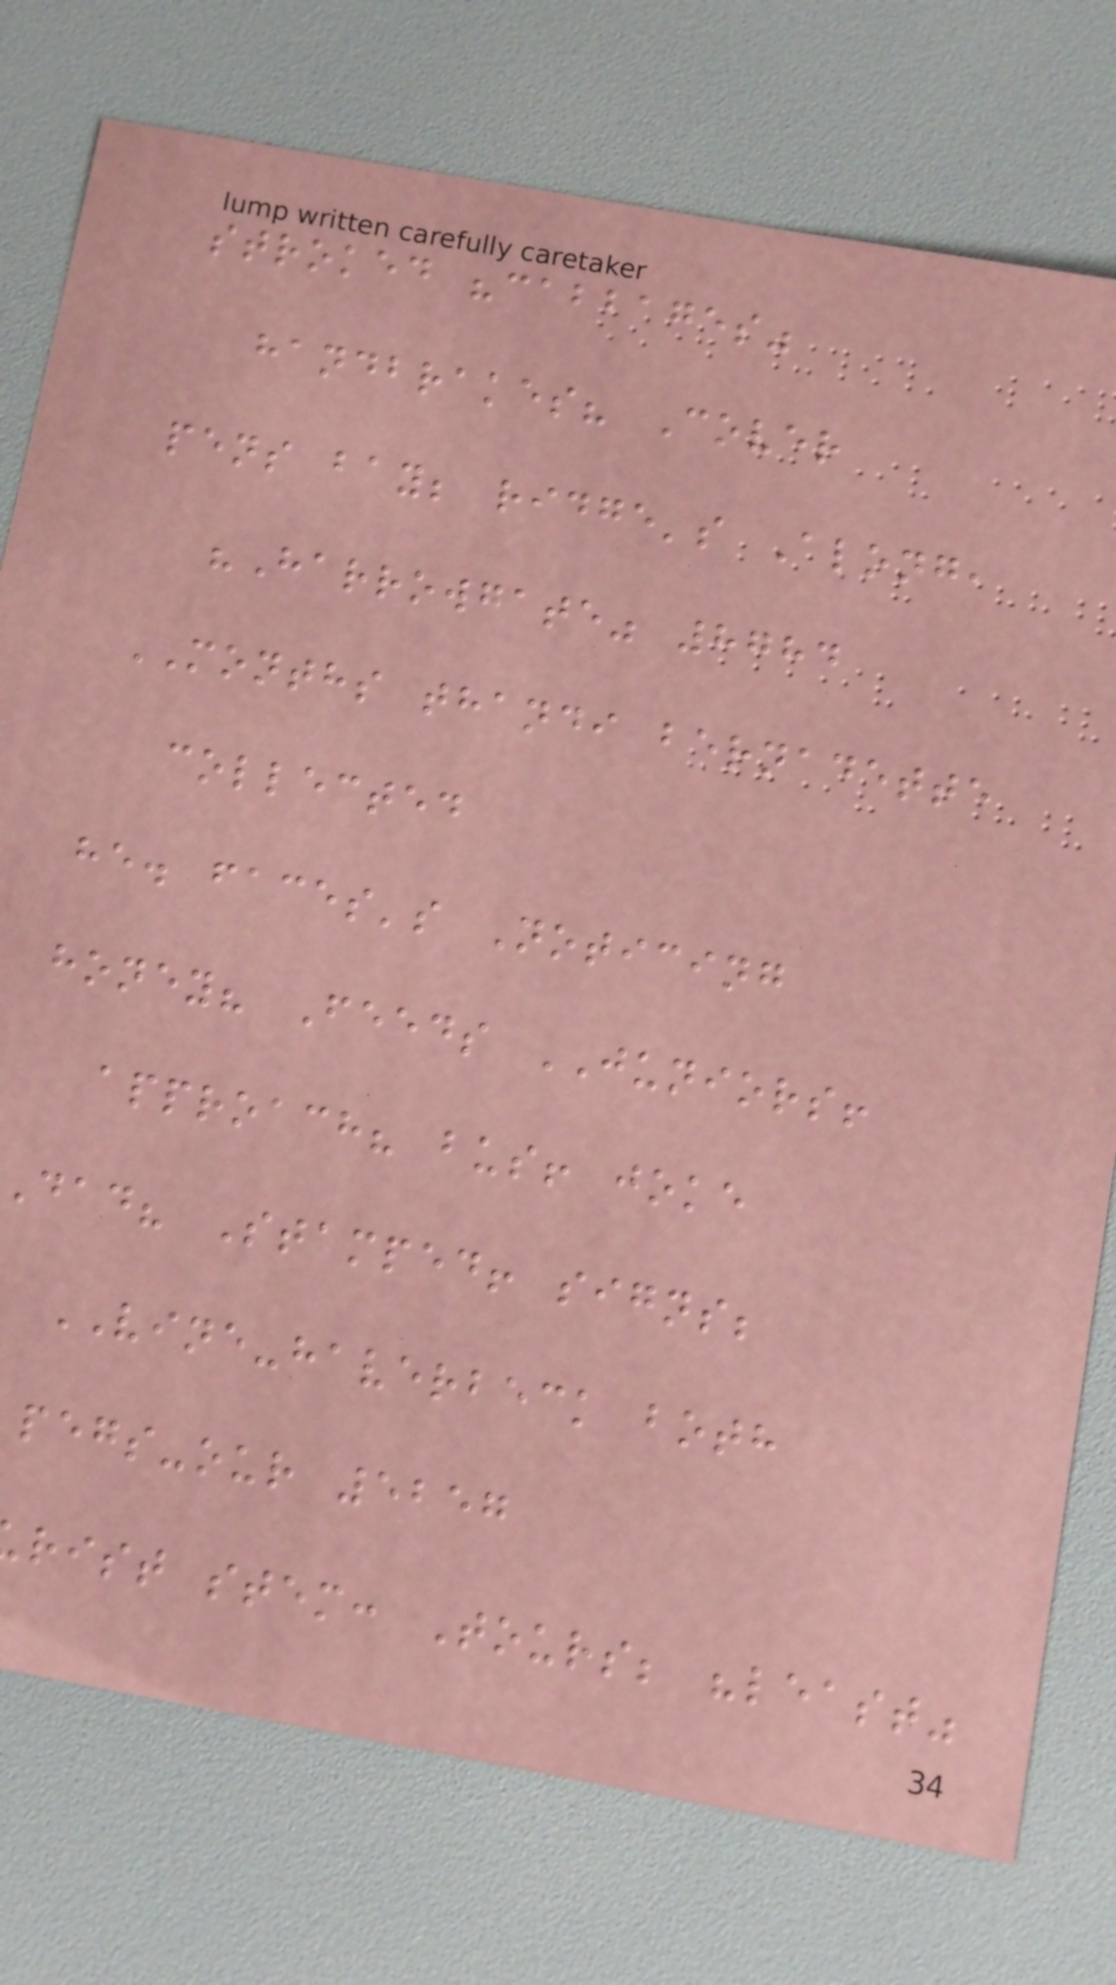stroked "cabbages"
handbrakes? Cover
pens bay; ridge's Along,
"Harrowgate" 8784
MONTHS thandi bernadette
collected
he. faces's Noticing
honey? Feeds JUNIORS!
approach? bus! joke
dad? Stamped! signs;
VINE-haverbeck both
pegs-our 5257
rist stem: Tours; "least"
